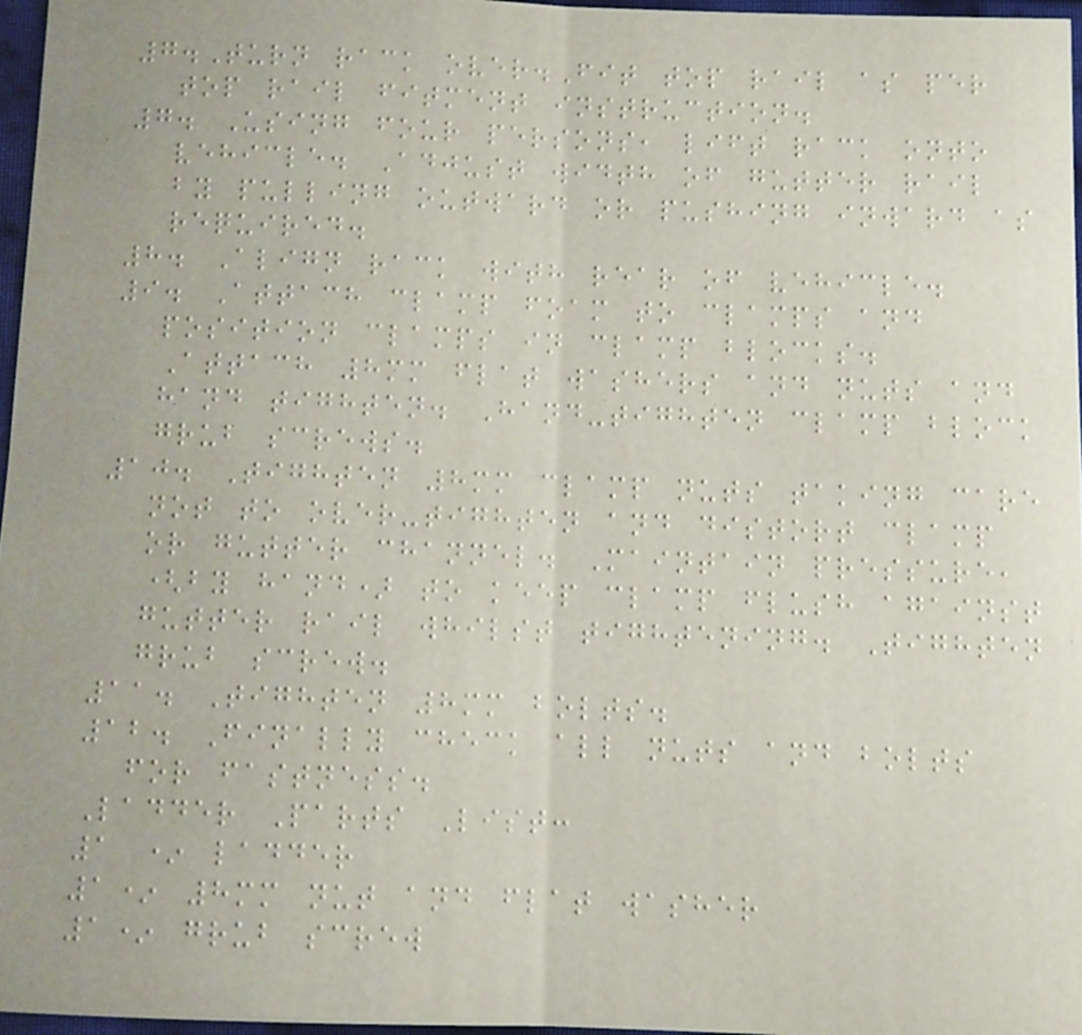7.Turn rack over.Fit top rail as per
top rail fitment instruction.
7. Using four persons, lift rack onto
vehicle. Adjust width of gutter rail
by pulling outward or pushing inward as
required.
8. Align rack with rear of vehicle.
9. Attach clamp foam to clamps and
position clamps in clamp blocks.
Attach 8mm flat washers and nuts and
hand tighten. Hand-tighten clamp block
grub screws.
10. Tighten 8mm clamp nuts taking care
not to over-tighten and distort clamp
or gutter channel. Maintain pressure,
(by hand) to keep clamp flush against
gutter rail whilst tightening. Tighten
grub screw.
11. Tighten 8mm bolts.
12. Finally check all nuts and bolts
for fastness.
Ladder Parts List:
1 * ladder
1* 8mm nut and flat washer
1* grub screw
